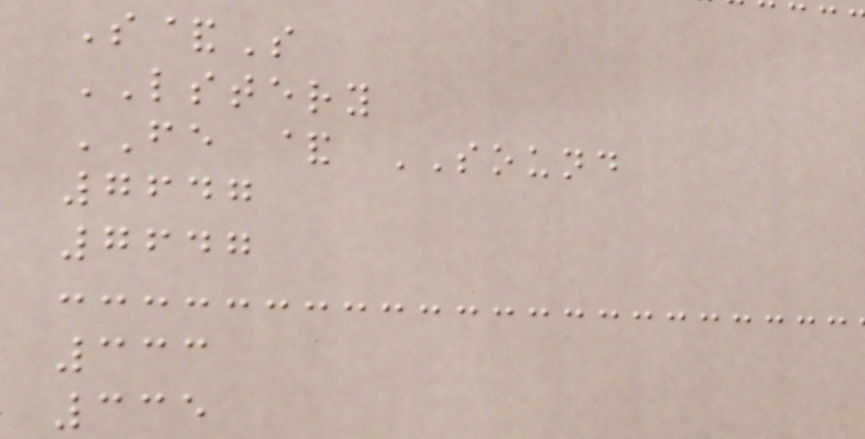S&S
LSTERY
FE & SOUND
7647
7647
333
335
